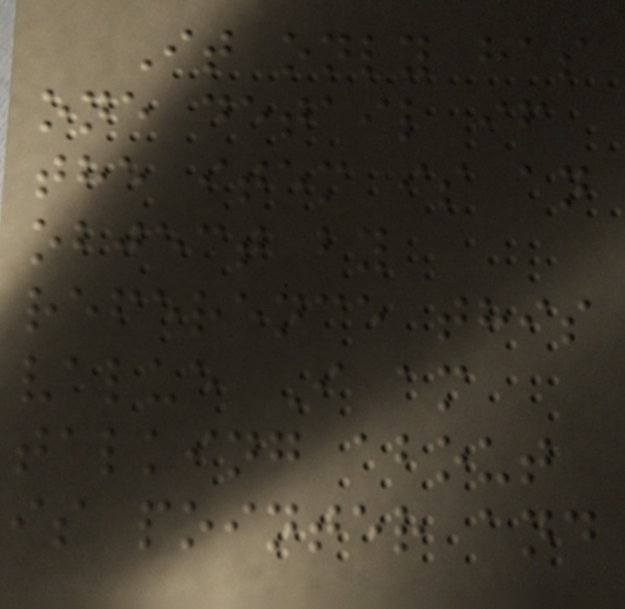It only has
one detail if
the item is an
object by
reference this
value I am
talking about
is pointer and
